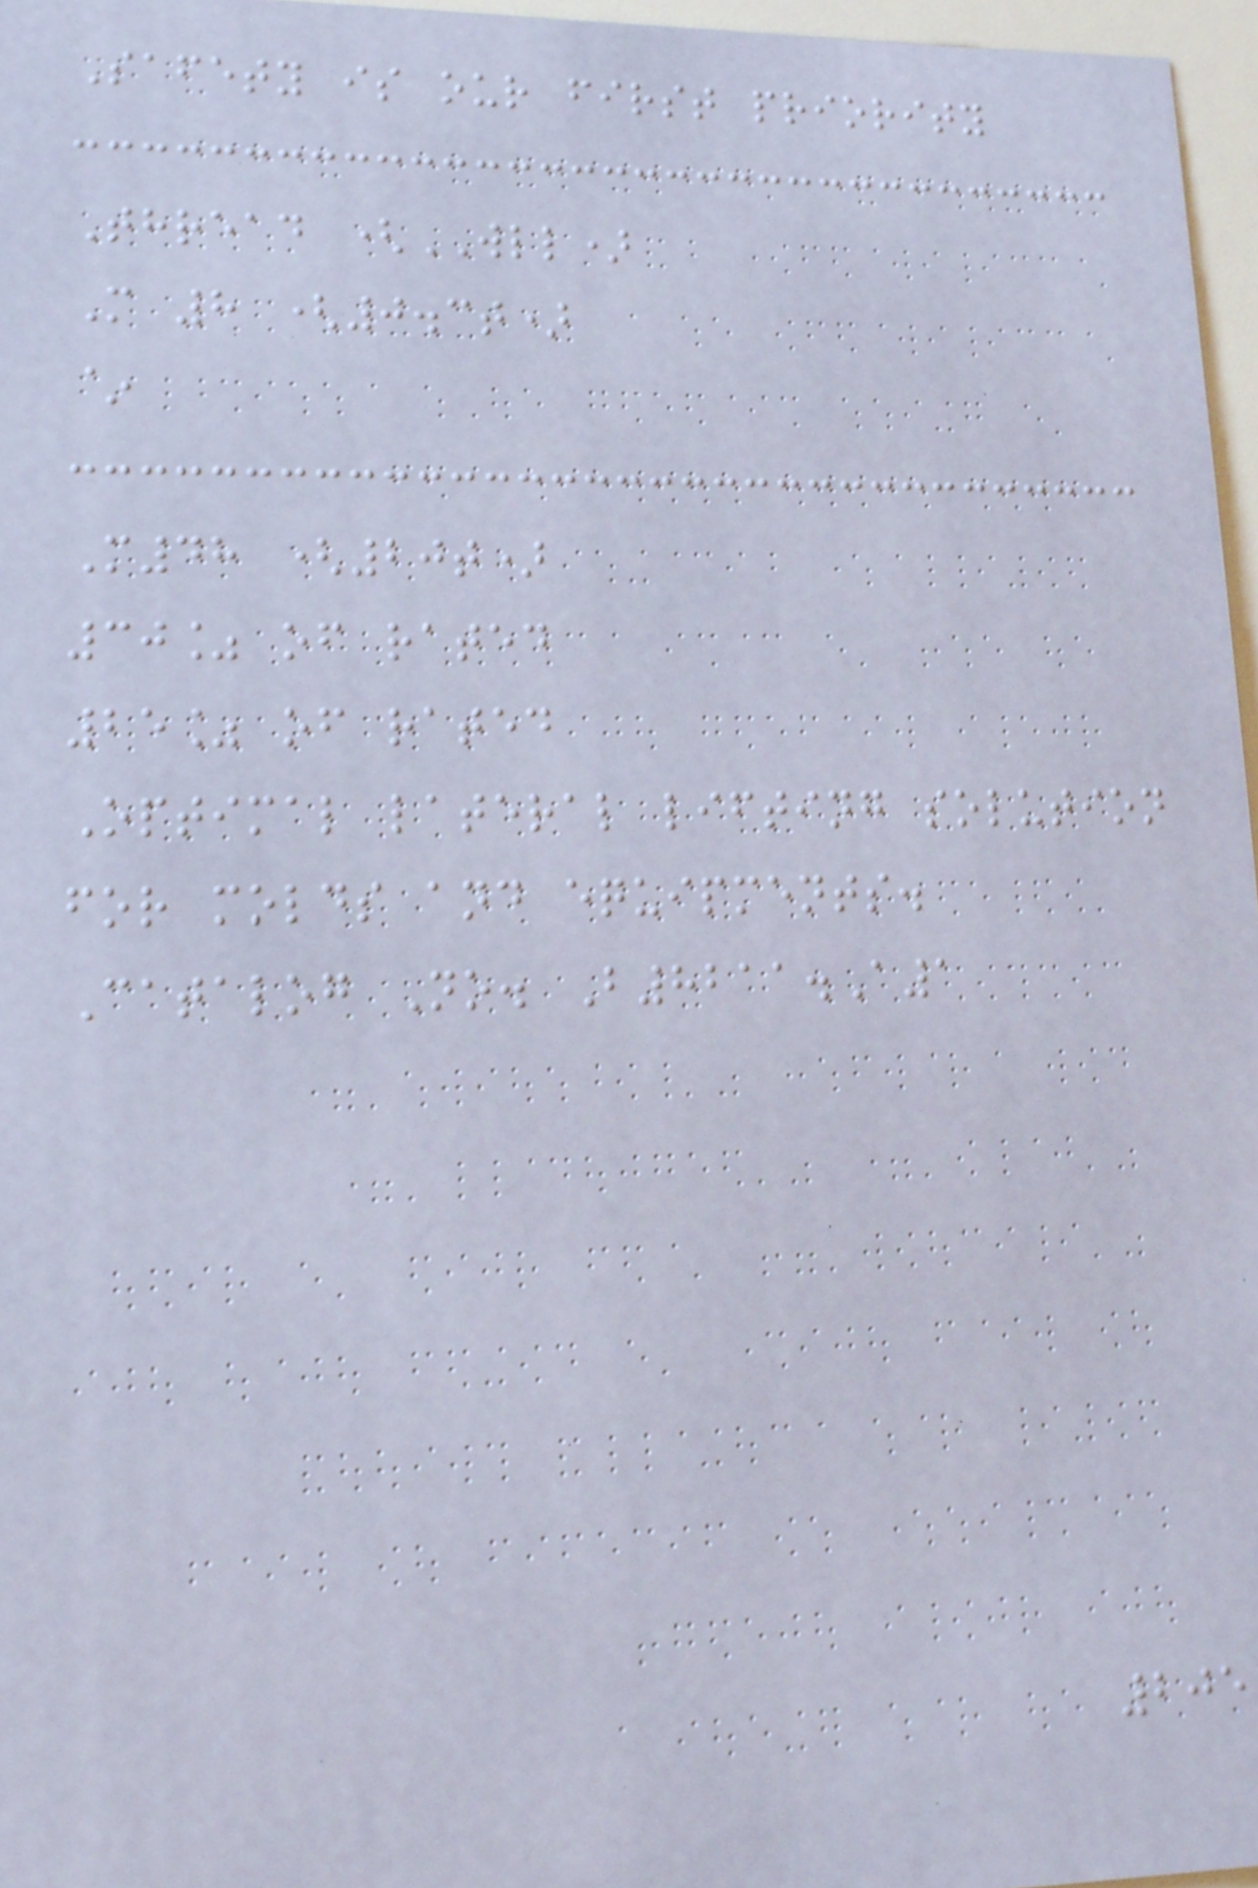Safety is our first priority
Thread (WLL)
M 8 (0.3t)
~
M48 (20t)
30% of rated
25% of rated
Optimal lateral lifting solution
for molds and equipments.
Catalog No. B8211.A1
205
